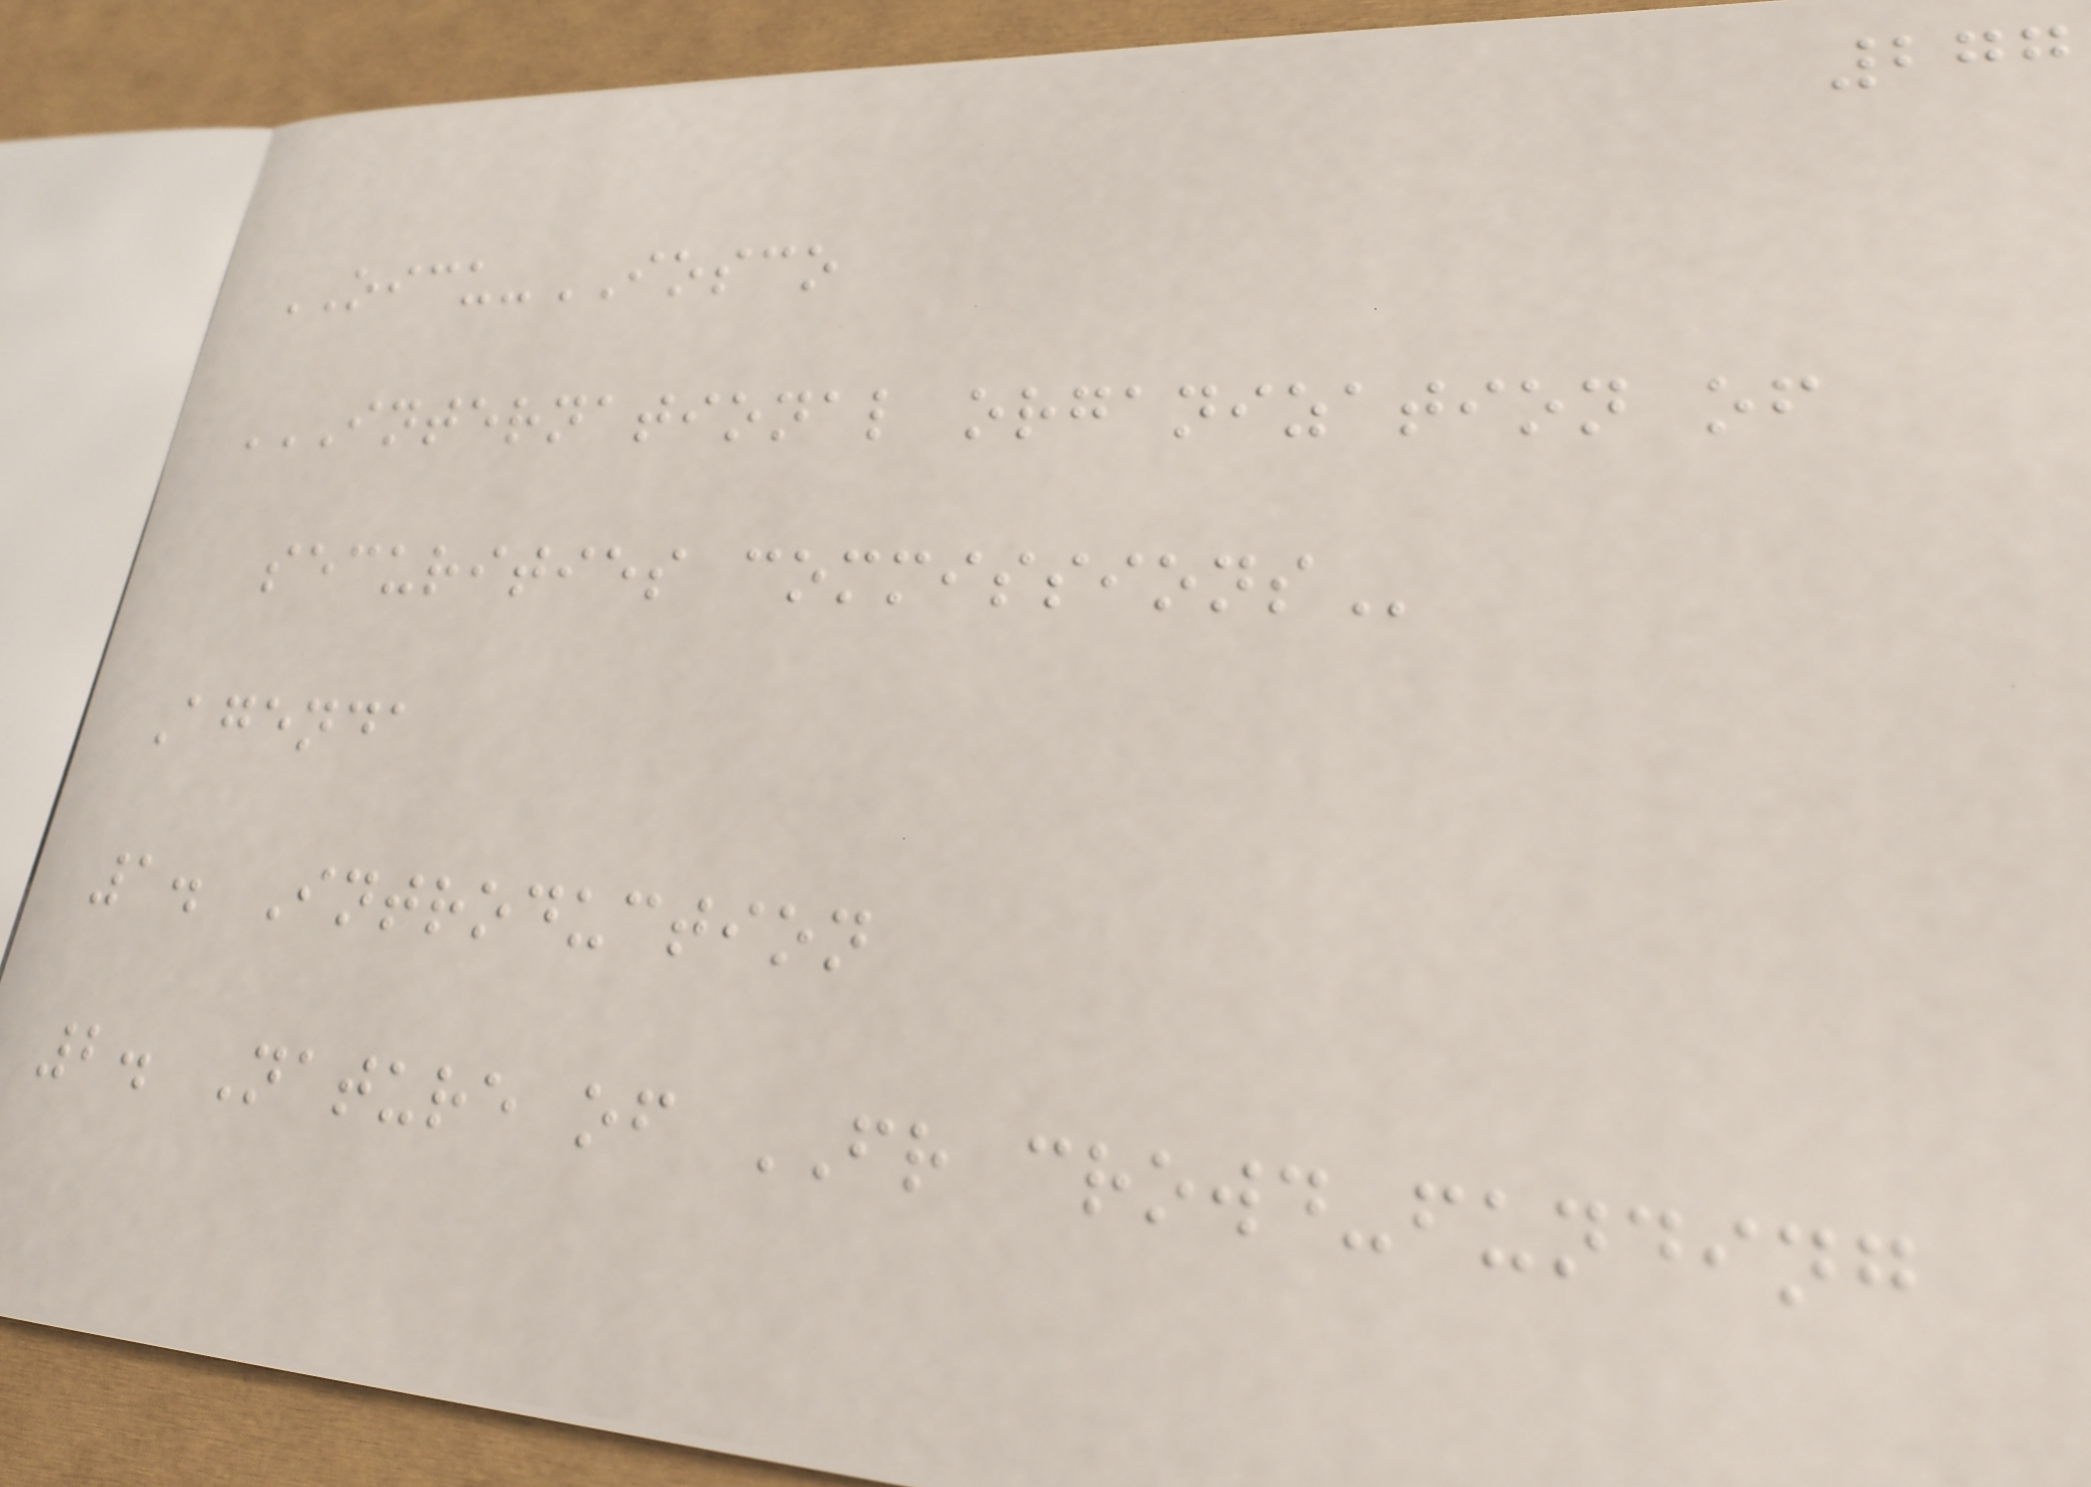277
OICU-IOSCO
INTERNATIONAL ORGANIZATION OF
SECURITIES COMMISSIONS
Agenda
1. Introduction
2. Nature of FR crowd-funding
